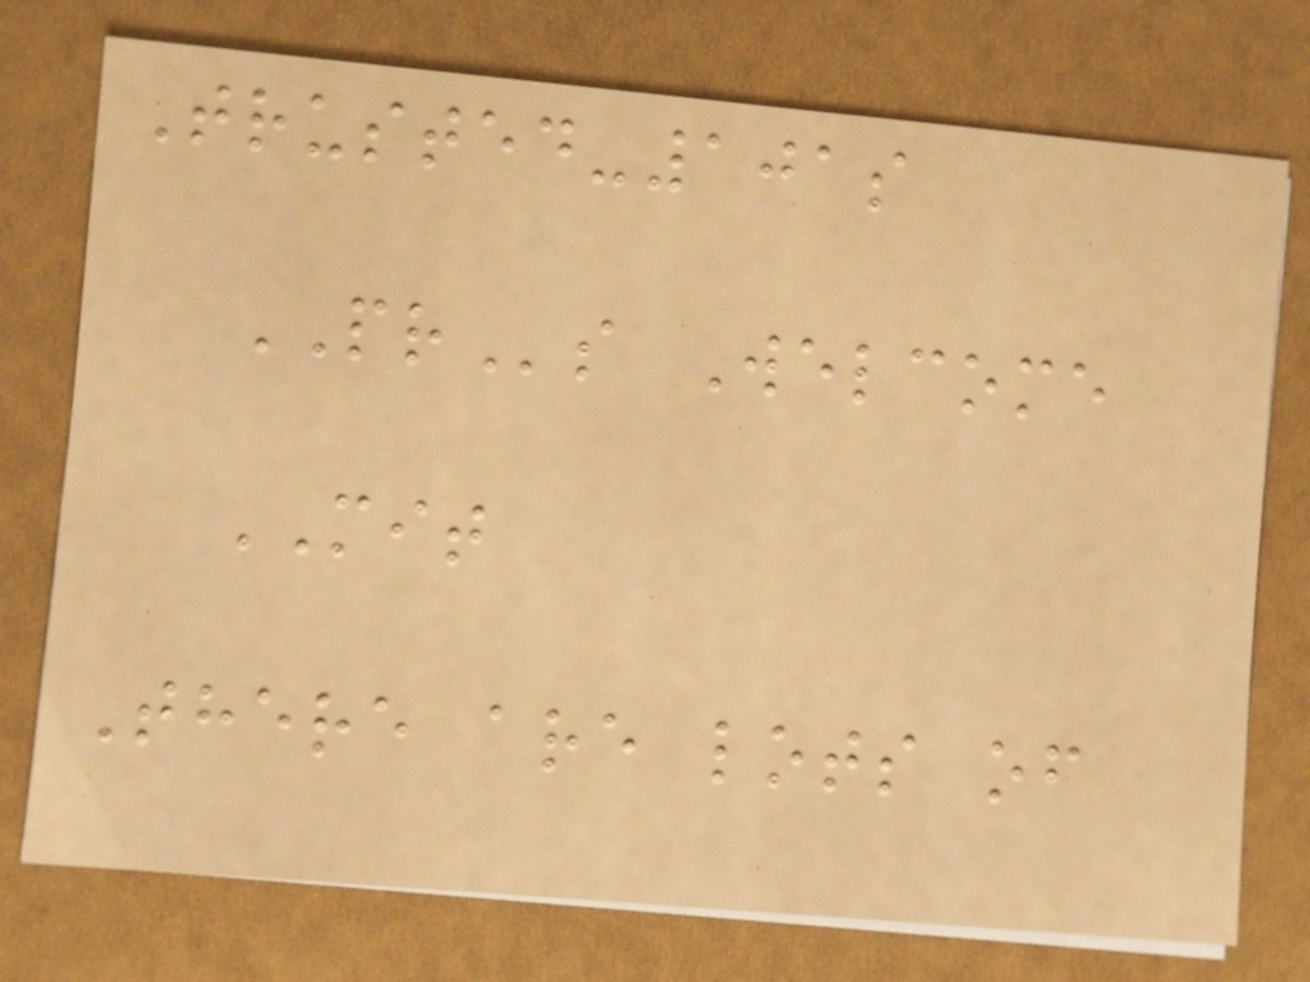Trusted-101s
PRs Welcome
MIT
There are lots of
